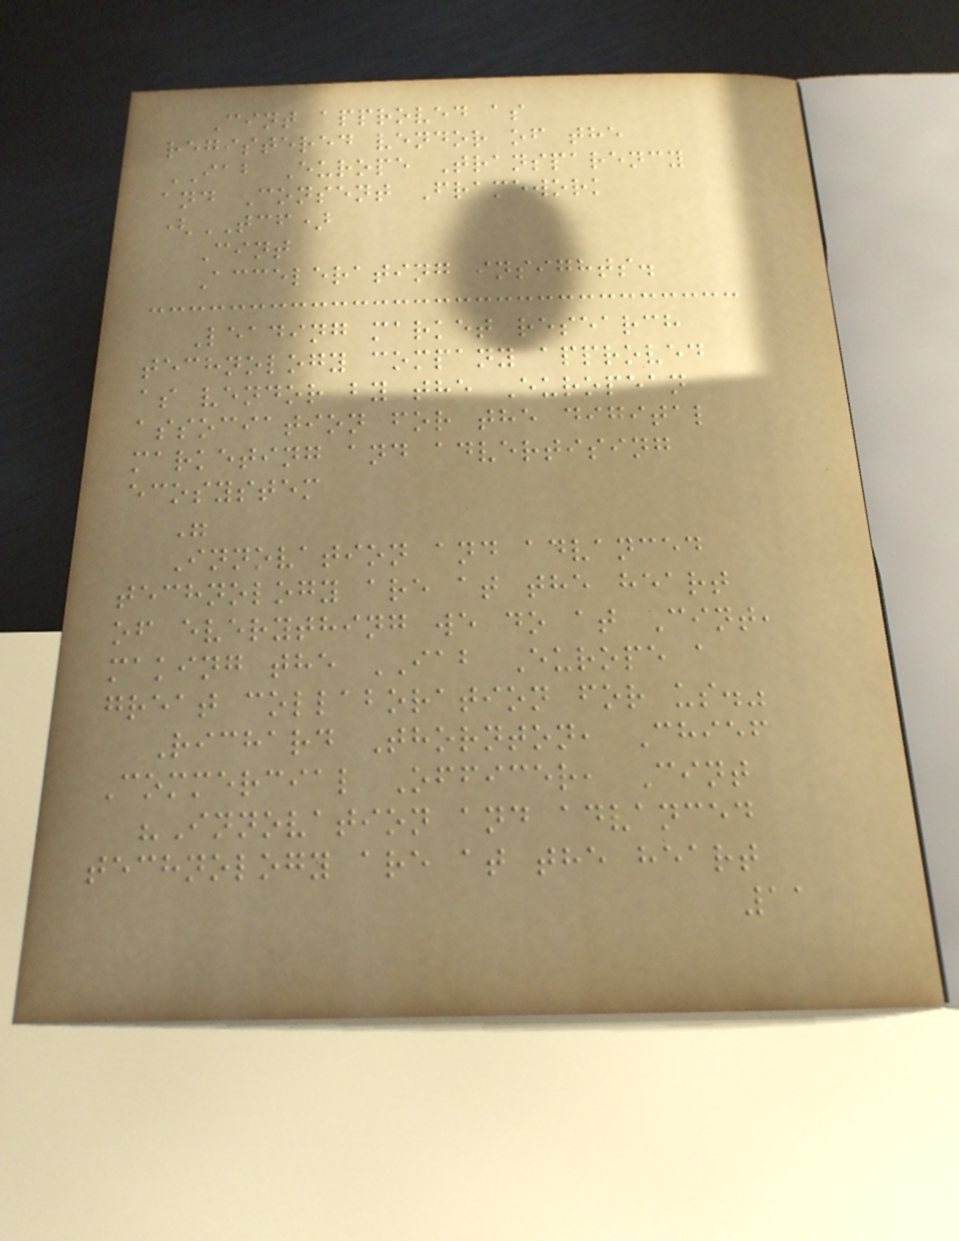Cint approved as
registered vendor of the
IAB Europe Transparency
and Consent Framework
(TCF)
Cint
Accelerating insights.
Leading market research
technology company approved
as vendor by the European
association for the digital
marketing and advertising
ecosystem
"
Innovation and advanced
technology are at the heart
of everything we do at Cint,
making the IAB Europe a
great collaboration for us."
Richard Thornton, Chief
Commercial Officer, Cint
"Innovation and advanced
technology are at the heart
11
